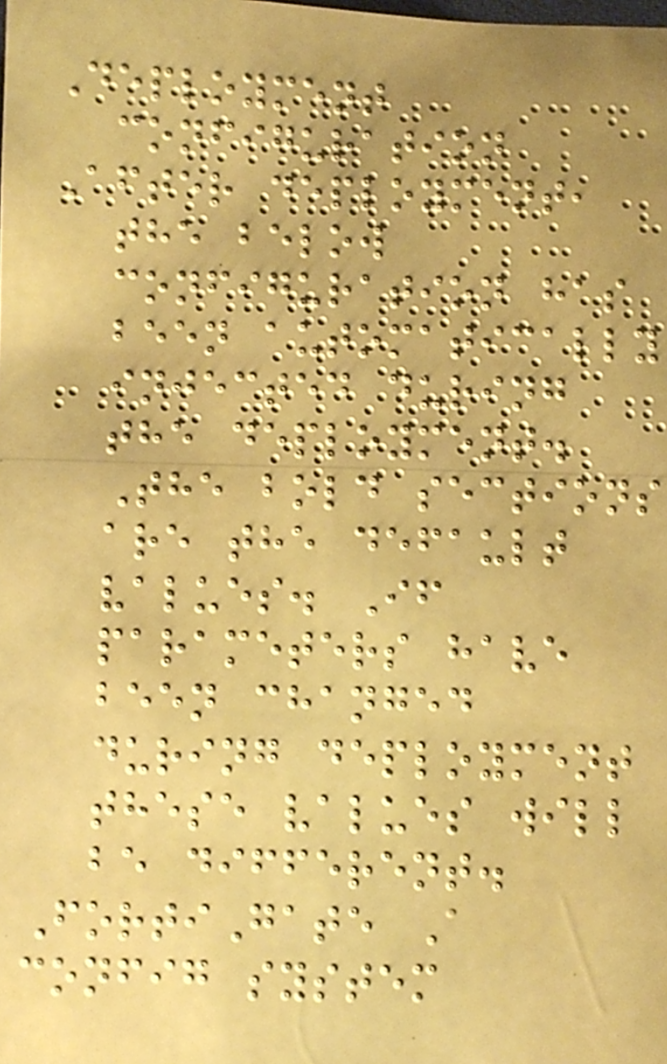Deployment
configuration
After deployment,
the below
configuration has
been automatically
injected during
the deployment.
The bold sections
are the default
values. If
parameters have
been changed
during deployment
these values will
be different.
FortiGate A
config system
